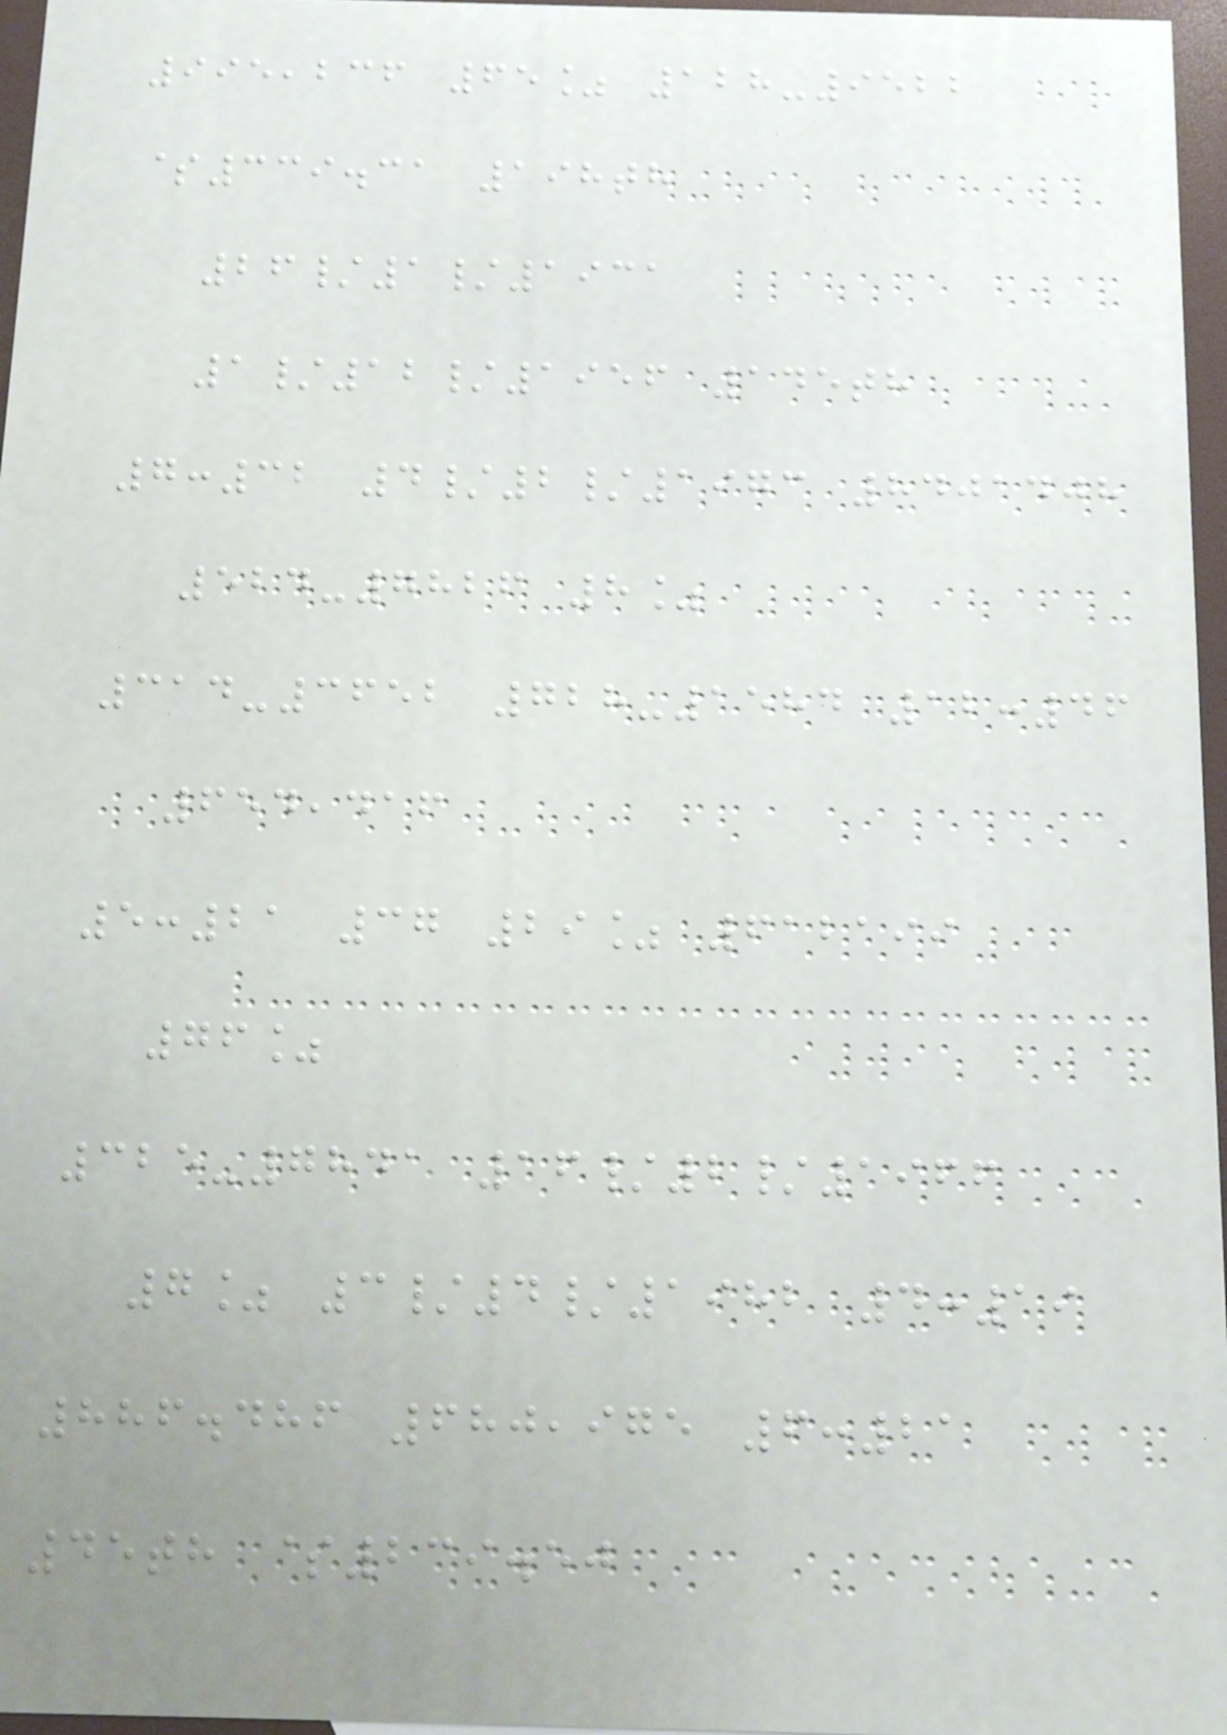995,236 65% 128-9522
$339.31 198th
26/1/1931
1/12/1956 145th
7:32 4/2/1973 8401408
524-7826 8%
314-3652 728-1584 12:46
654,416
5:21 37 29% 612199
76%
325-7841 16/2/1966
7% 3/4/1982 4:19
886.486 680,975 6:21
45th $239.50
